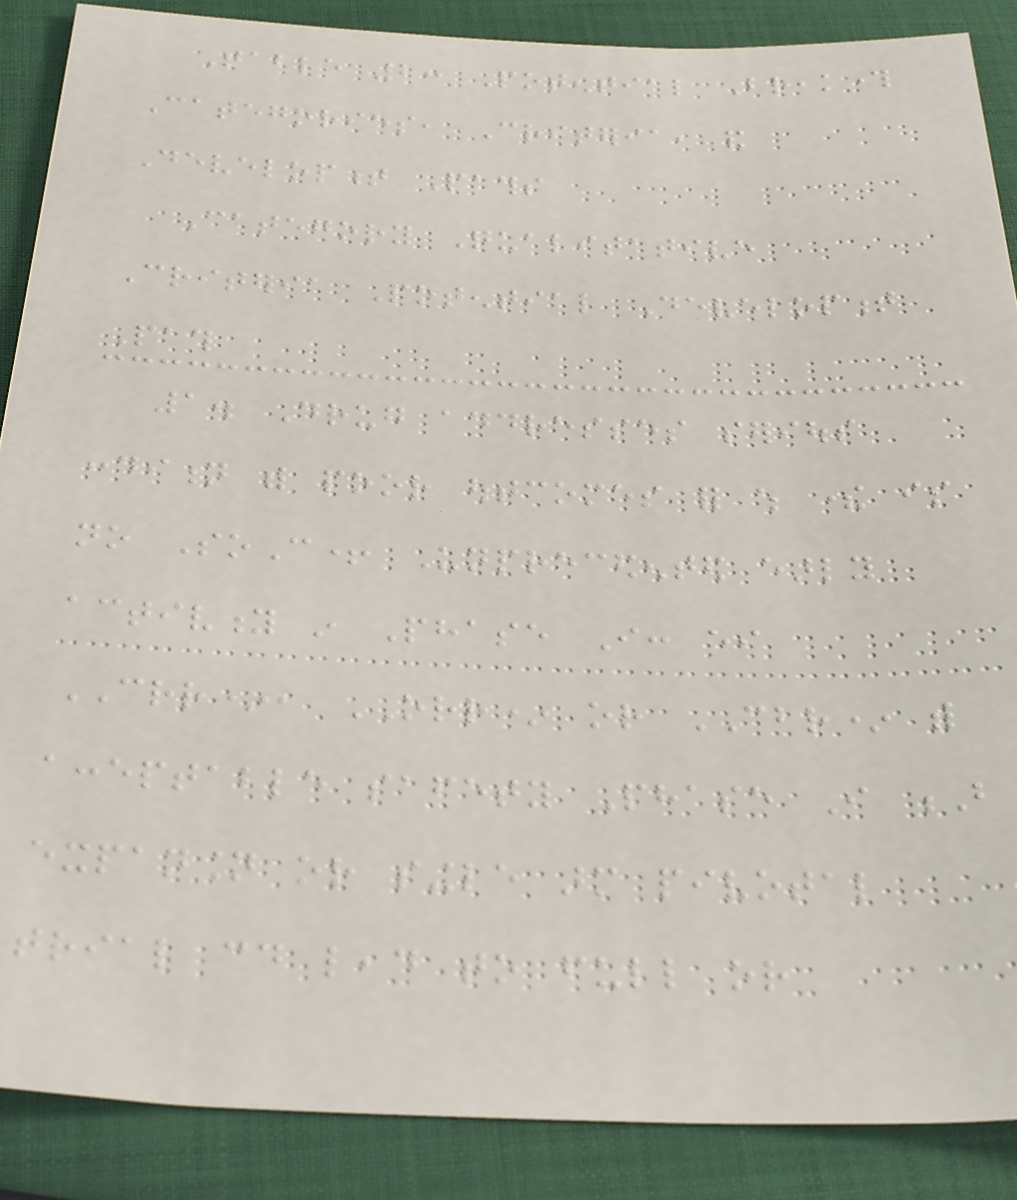Table 2: Potential Breakthrough
Categories, Criteria, and
Development Paths
Category Qualitative
Criteria Potential Development
Path
1. Drug addresses serious
condition with poor outcomes for which there is
no SoC+ Unprecedented early
activity in Phase I: either
CRR*, ORR* or CBR* with
acceptable safety Phase I B
expansion or single arm pivotal
trial could lead to full or
